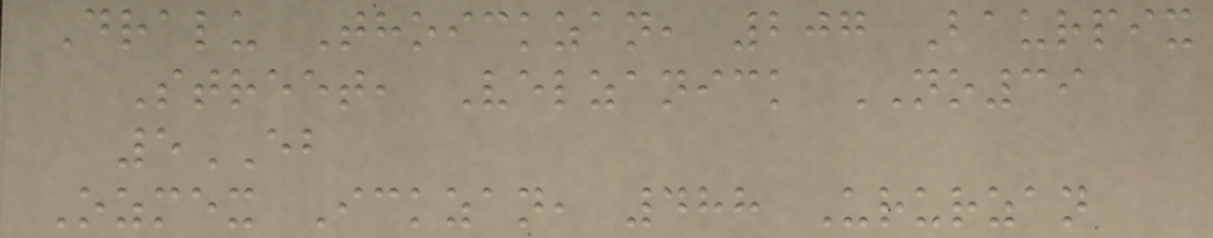Dralu Thoickzan, 207 Baurpix
Street, Velzanick NO39
5EB
Ozmex Ickzan, 488 Ururzan
